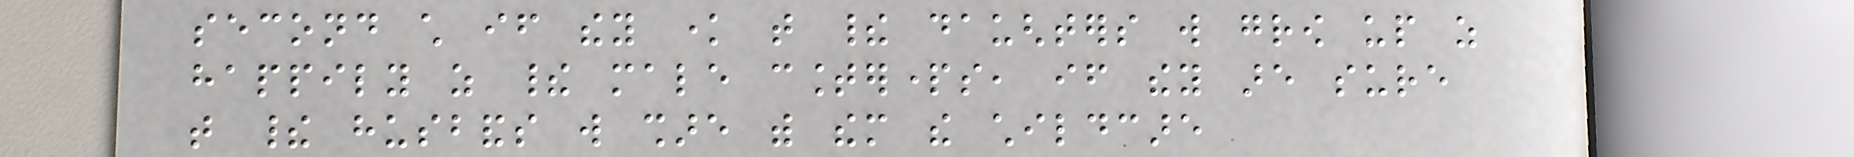second child if they know that their daughters will grow up as
happily as their male counterparts, if they are sure
that their husbands will share with them the childcare
